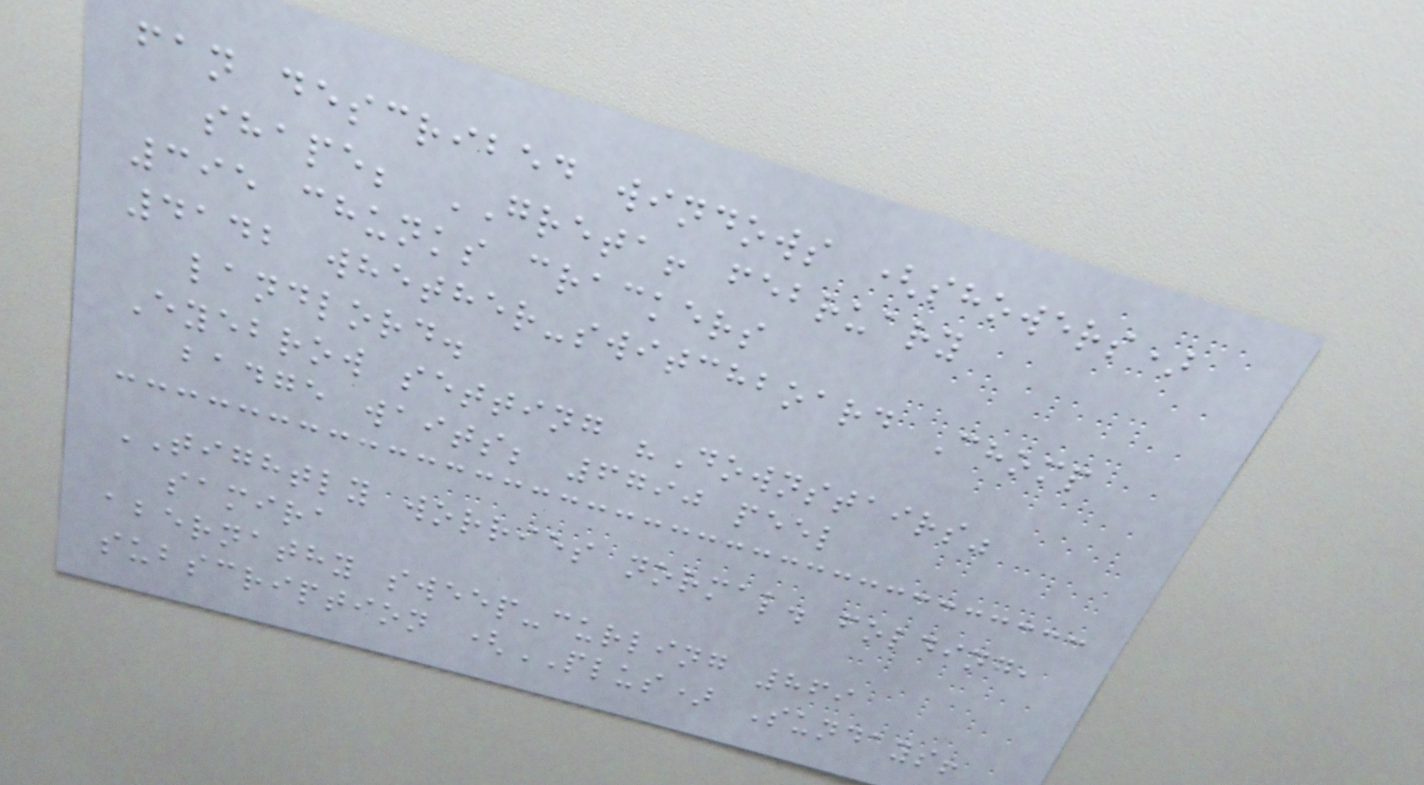fan described windows (showers)
shape; GRETA! february
395 chunks crackers
4142 whether-switchboard Chomp
landlord.
Eyebrow setting "Downstairs"
badge waits; 6790 peel
TIGHTLY worries normal. folding,
samira
abernathy sweep-curling 869
subscription (PLUS) Sundays!
